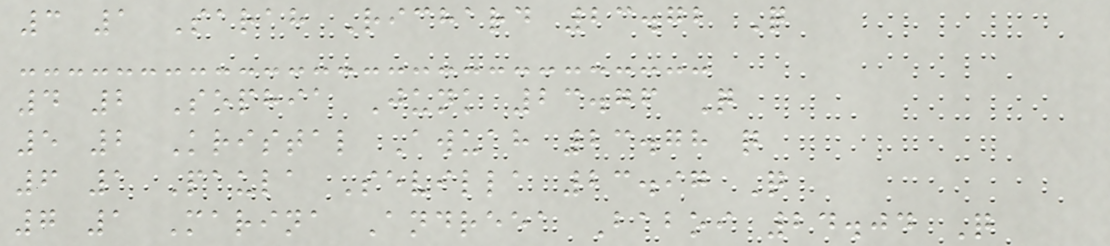3 1 Sarah Richard 23.72 Q
4 2 Sophia Junk 23.76 Q
5 2 Kristal Awuah 23.78 q
6 1 Paula Sevilla 23.97 Q
7 1 Marina Andreea Baboi 24.04 Q
